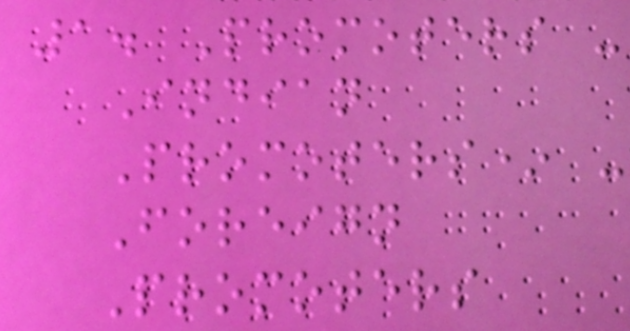1. Promoters -
Indian
Promoters* -
Foreign
Promoters
